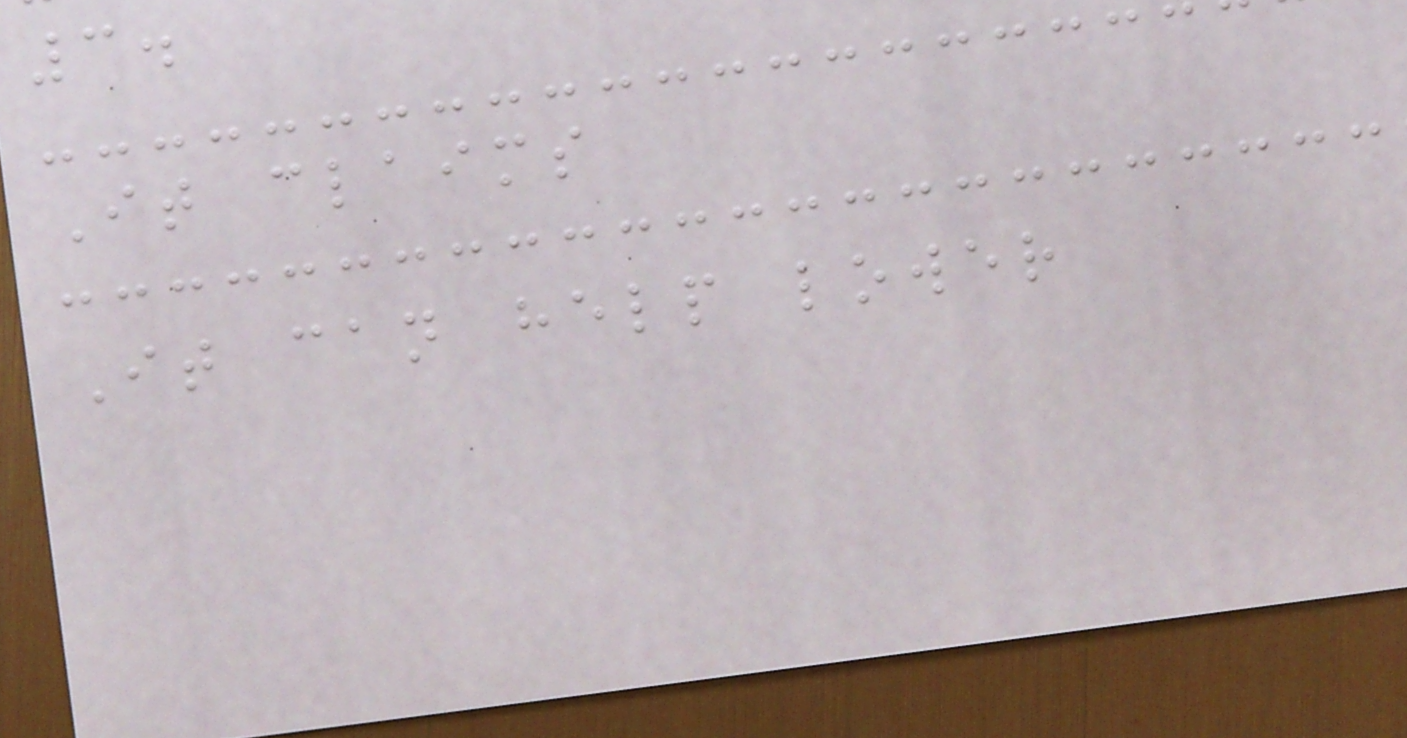3.
It claims
It can help lower
